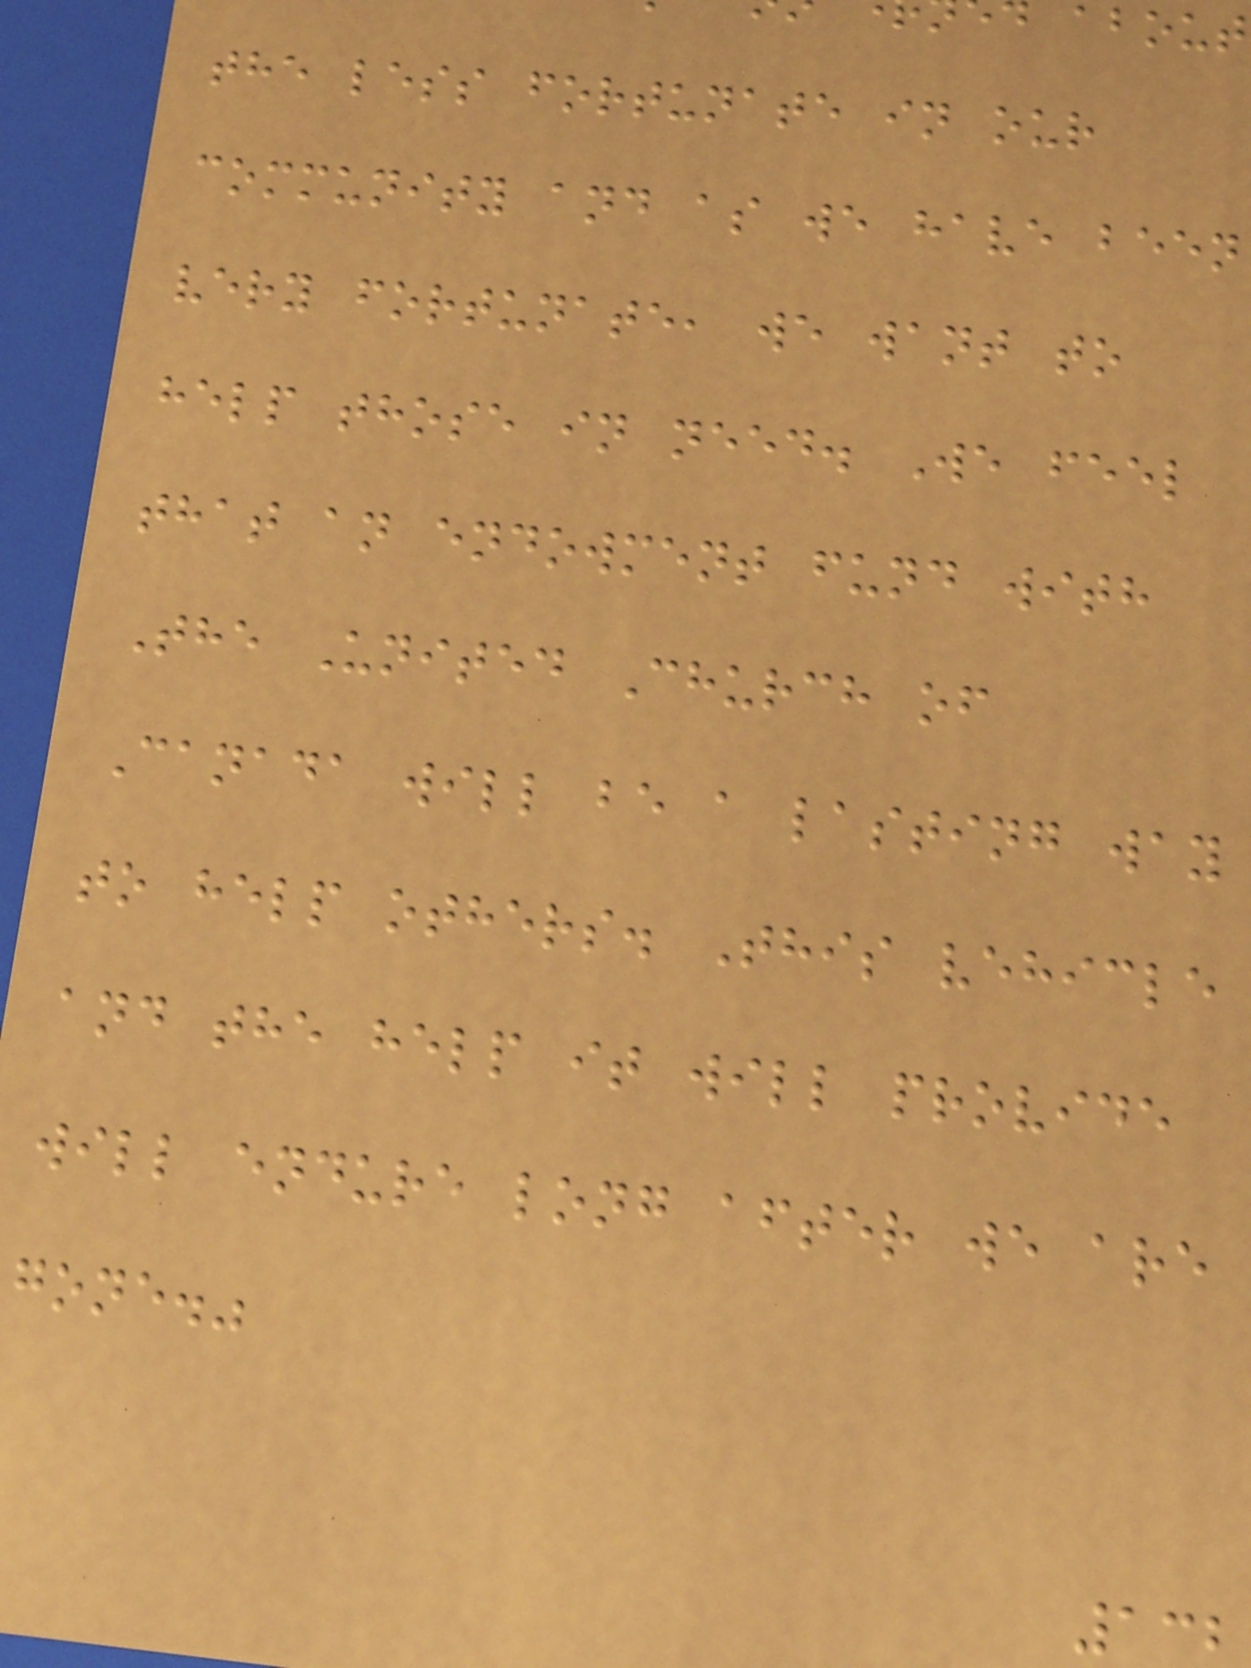the less fortunate in our
community and as we have been
very fortunate, we want to
help those in need. We feel
that an endowment fund with
The United Church of
Canada will be a lasting way
to help others. This vehicle
and the help it will provide
will endure long after we are
gone."
